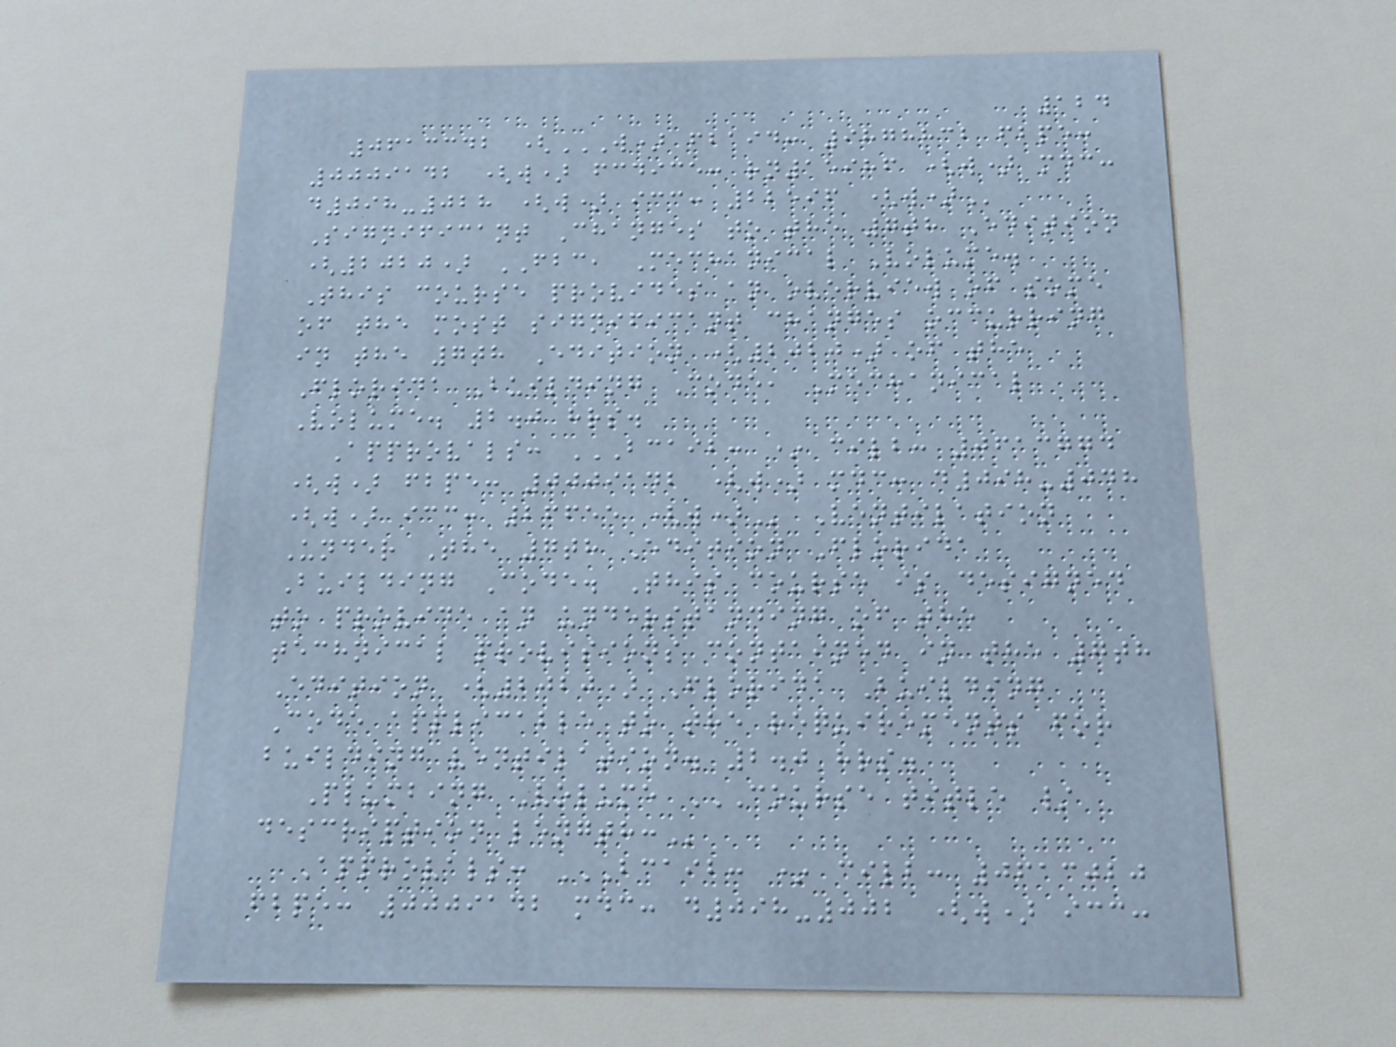124
0613342 (W) FBAID: 9878832 FBPE:
0009142 (W) FCDICE: RN15986 (W) MDC:
D098-028 (W) ICC: 22596 (W)
Significant Changes to the 7th Edition
(2020) FBC, Mechanical Volume.
This course provides an overview of some
of the most significant changes occurring
in the 7th Edition (2020) of the
Florida Building Code, Mechanical
Volume. 2.0 hrs.
Approvals: BCAIB: * CILB: 0613774
(W) FBPE: 0009142 (W) MDC: D098-048
(W) ICC: 26655 (W) Ventilation
Under The 7th Edition Florida
Building Code. This course is designed
to provide an understanding of the
technical provisions contained in the 7th
Edition (2020) Florida Building
Code applicable to the requirements for
building ventilation. 2.0 hrs.
Plumbing Volume COURSE TITLE /
DESCRIPTION LENGTH:
Approvals: BCAIB: * CILB: 0613020
FBPE: 0009142 MDC: D098-002 (W) ICC:
